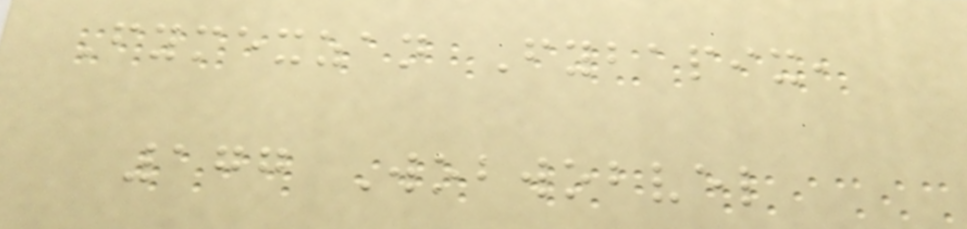Fymexzan Fybapix,
177 Wobwobvel
